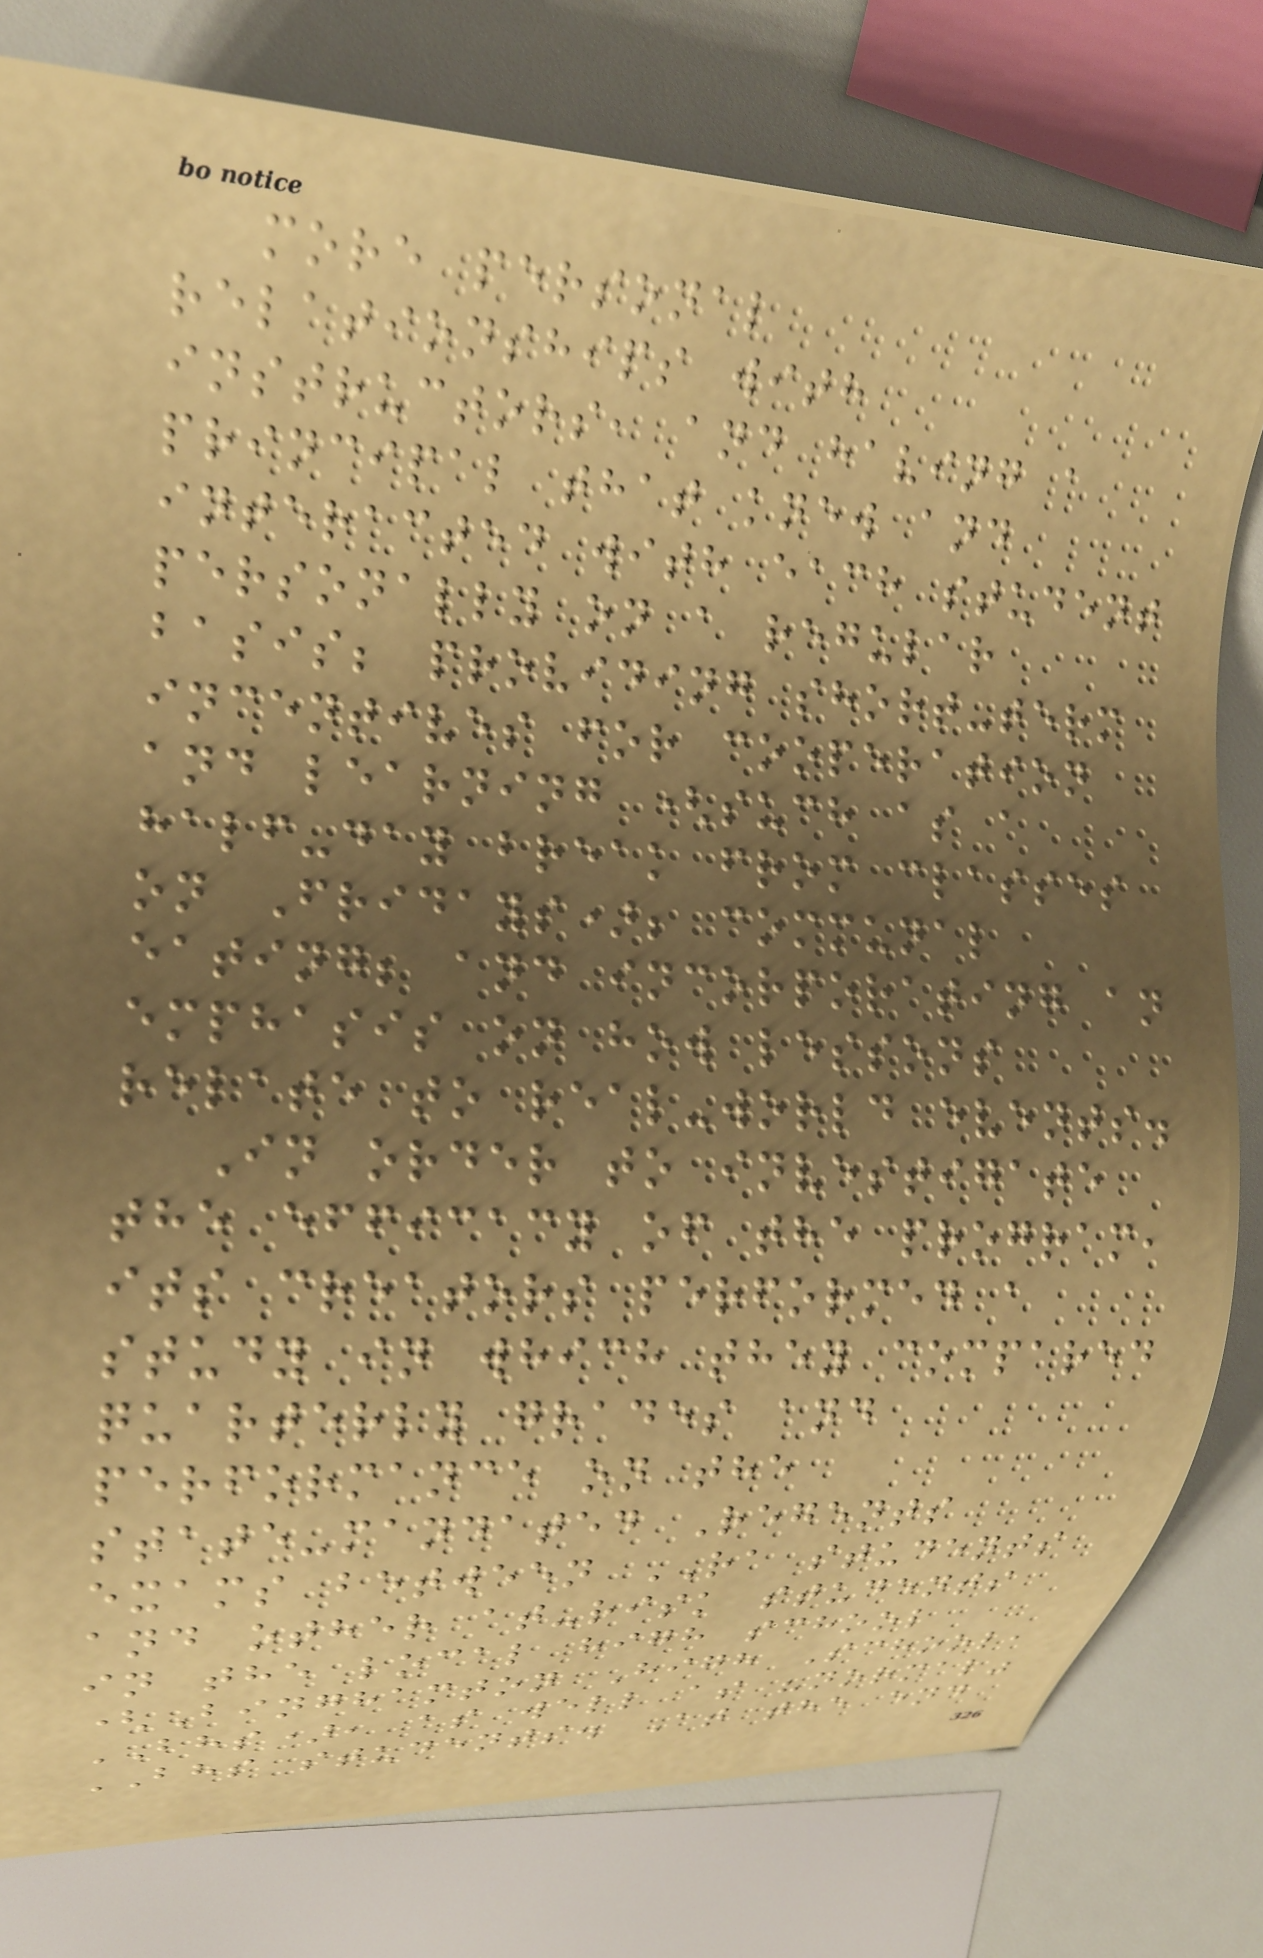more personal
relationships with
instructors, and having a
principal that knew and
interacted with each student
personally on a regular
basis; providing short-term
incentives for cooperation
and learning (such as a
half-day break from classes
on Fridays); communal
eating; and incorporating an
emphasis on how lessons
relate to real-world events.
In order to investigate
the efficacy of the program,
its creators performed a
study in which they compared
quarterly grades and
performance on the
state-mandated Regents
exams between RA students
and other at-risk students
in the local high school
(Binghamton High School,
BHS), as well as "normal"
BHS students. At the end
